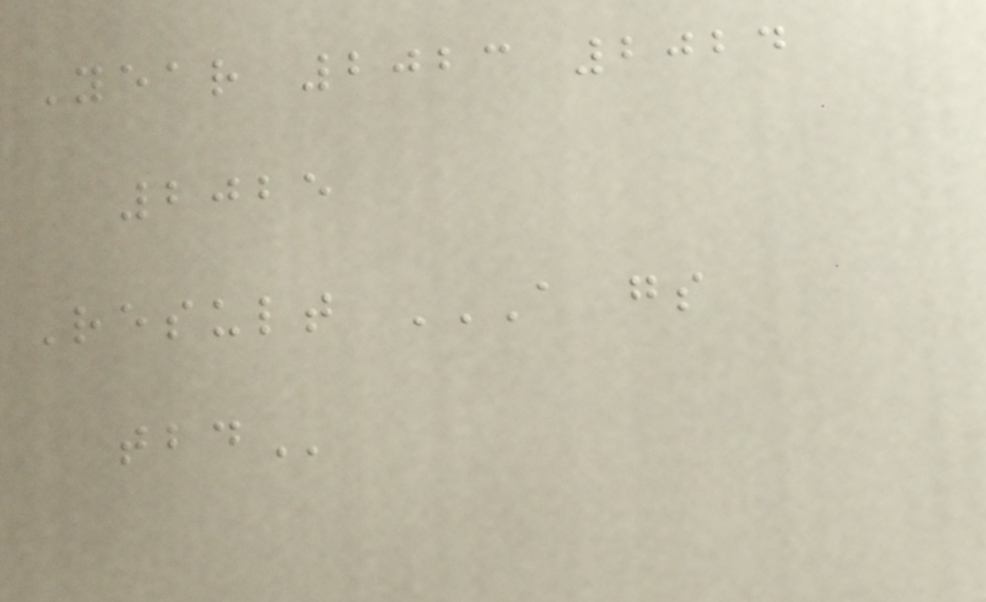Year 2023 2024
2025
Result A GS
TBD
